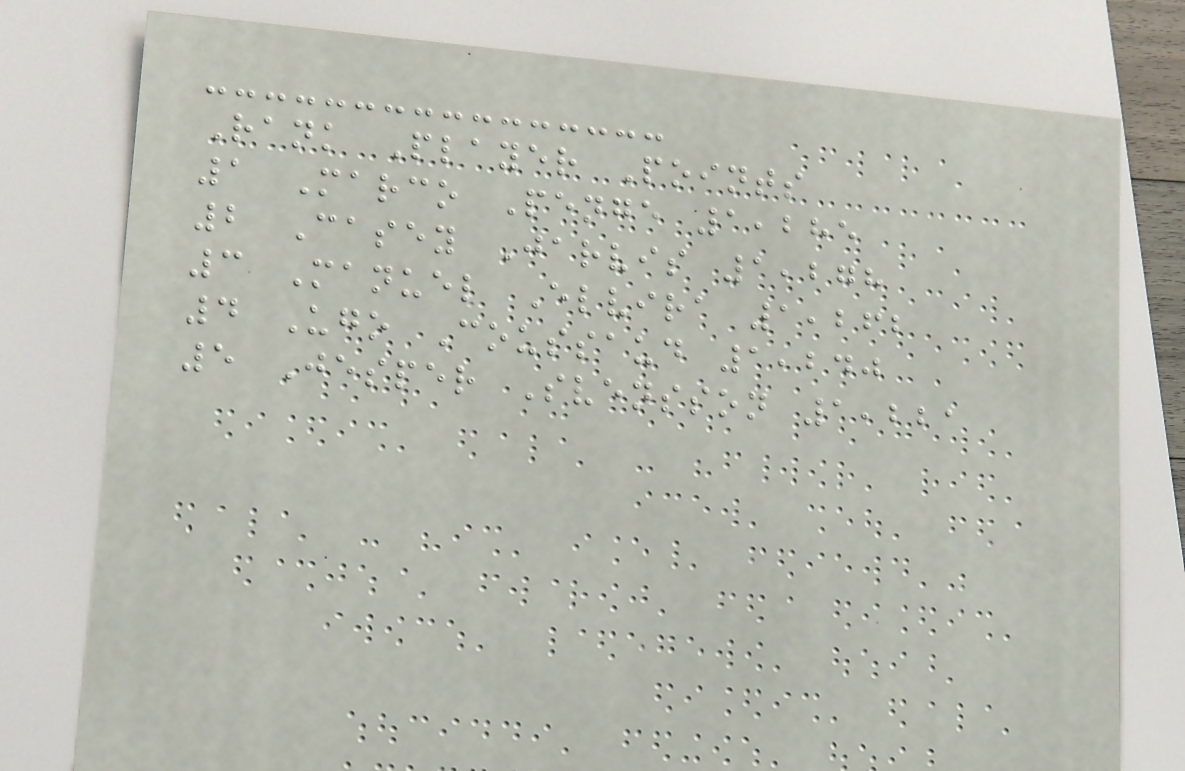Rank Player Points
1 Marco Penge 1,285
2 Casey Jarvis 1,278
3 Manuel Elvira 1,262
4 Ugo Coussaud 1,240
5 Jesper Svensson 1,221
